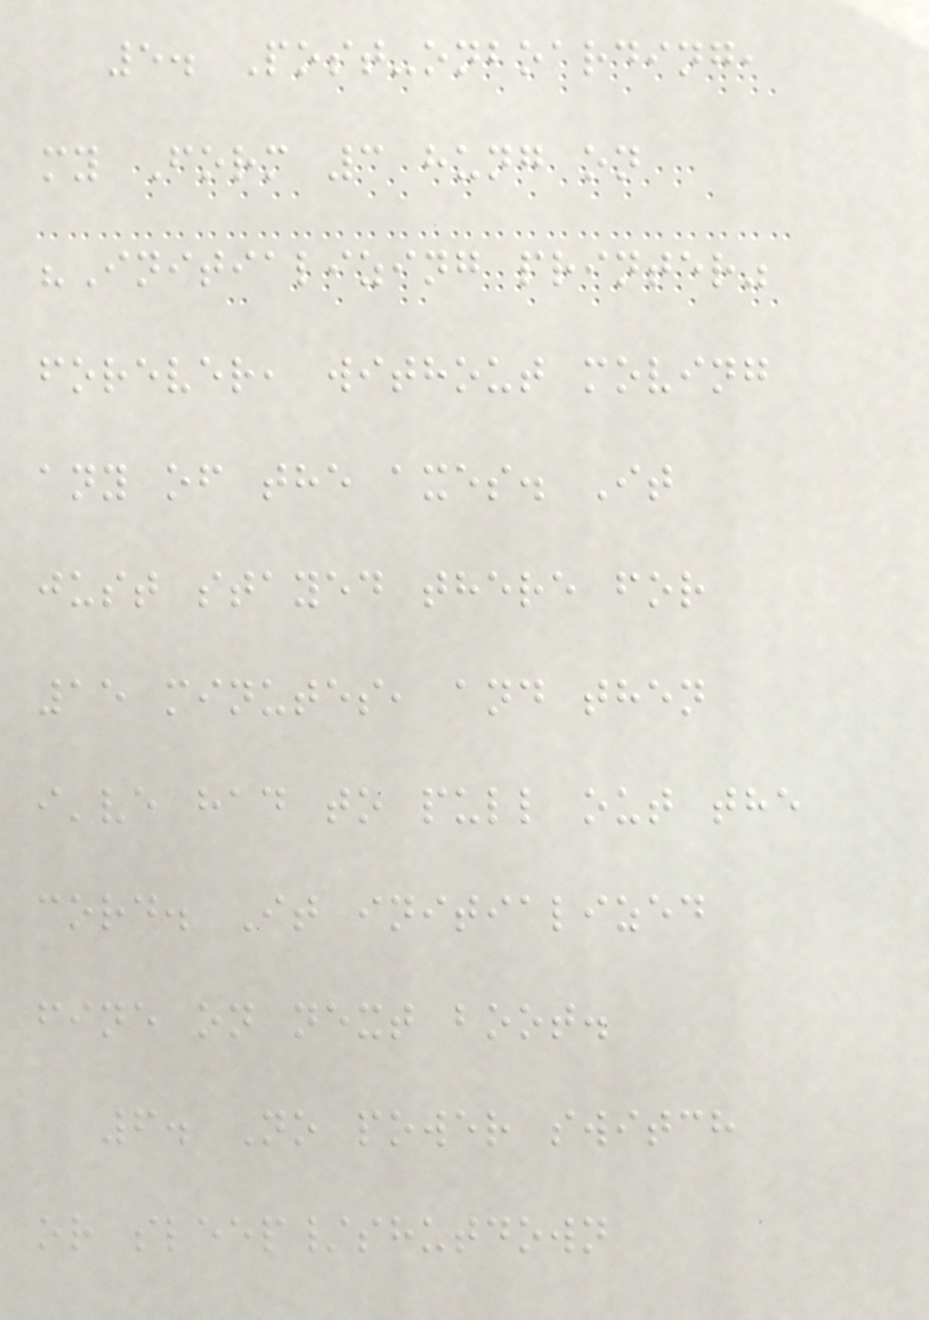5. Post-onboarding,
my Form 3 hung on
"Initializing printer"
forever, without moving
any of the axes. It
just stayed there for
15 minutes, and then
i've had to pull out the
cord. It initialized
fine on next boot.
6. No power switch
or sleep/shutdown
